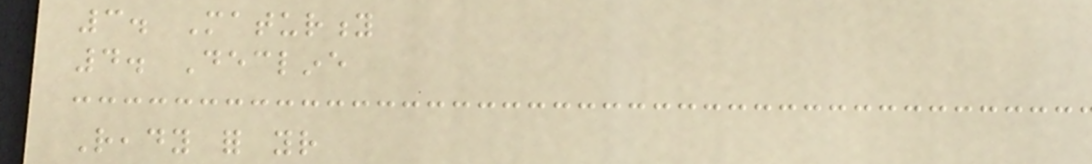3. Maturity
4. Decline
Ready for your
